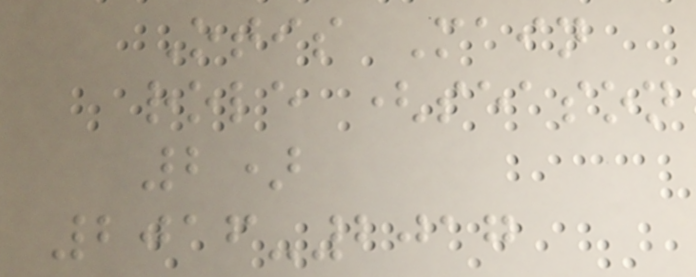Otis Main
role (season
2)
2016-2017
